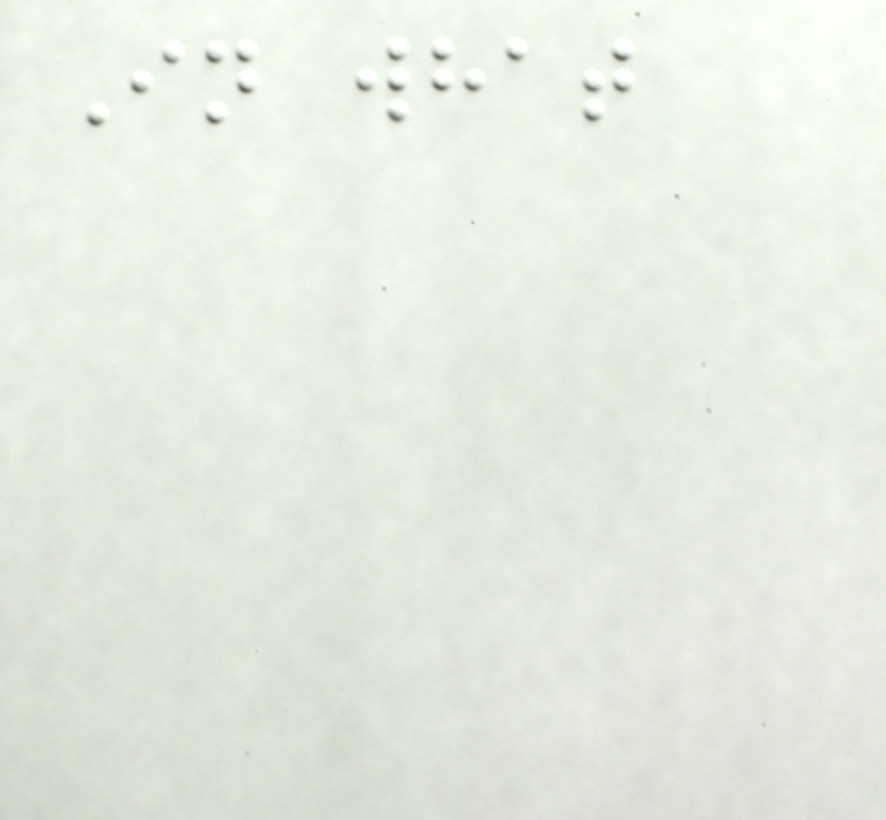In what
